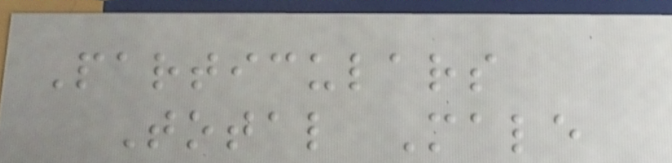Particulars
Total Male
